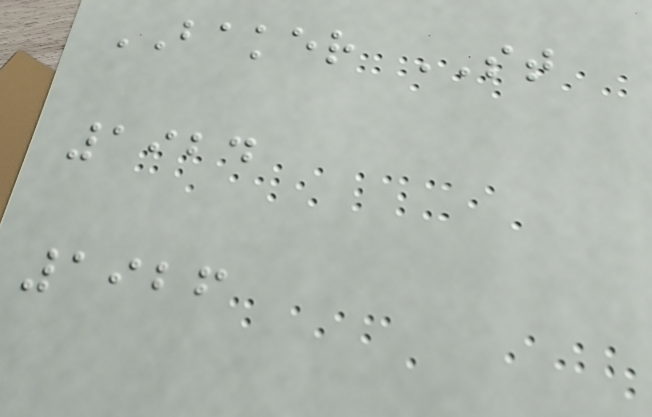BAKER ST
1924
1926
